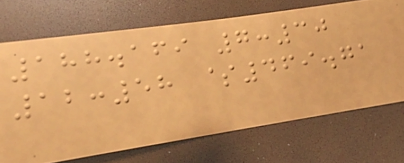188.169 7:30
12:58 $469.71
